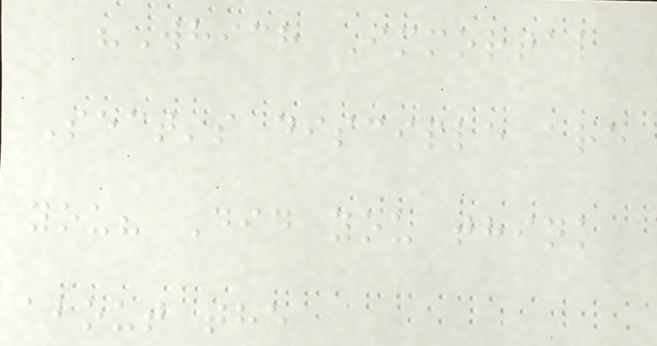"Which Immortal
Sect's disciple are
you? Did you think
about the
